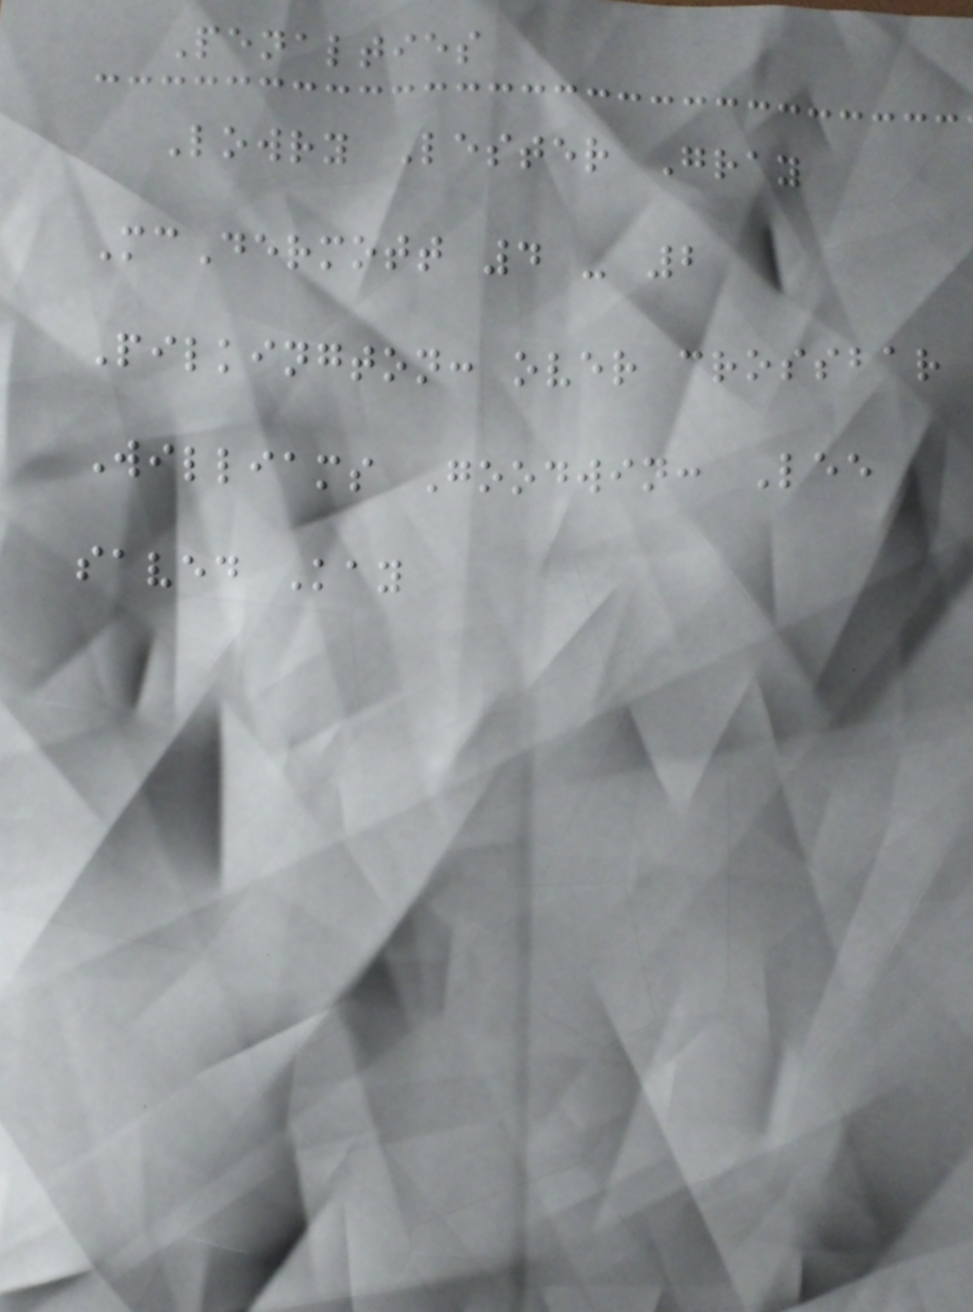Penalties
Lowry Lester Gray
McDermott 4 - 2
Pilkington: over crossbar
Williams Goodwin: Lee
saved Kay
